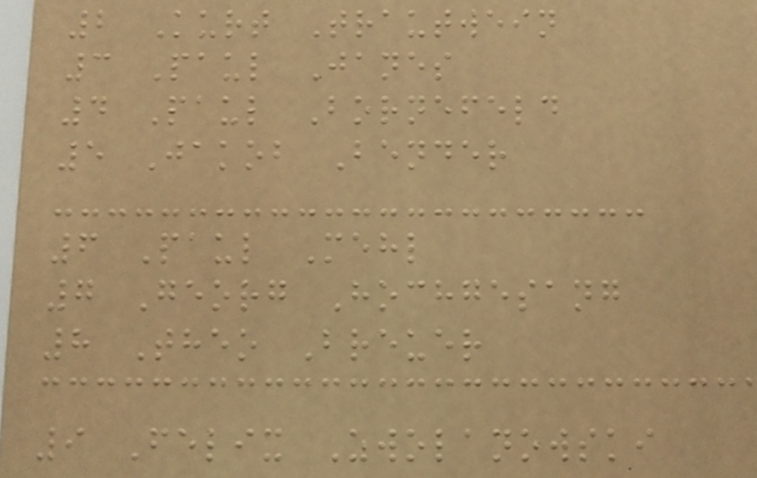2 Kurt Trautwein
3 Paul Janes
4 Paul Bornefeld
5 Jakob Bender
6 Paul Mehl
7 Georg Hochgesang
8 Theo Breuer
9 Felix Zwolanowski
